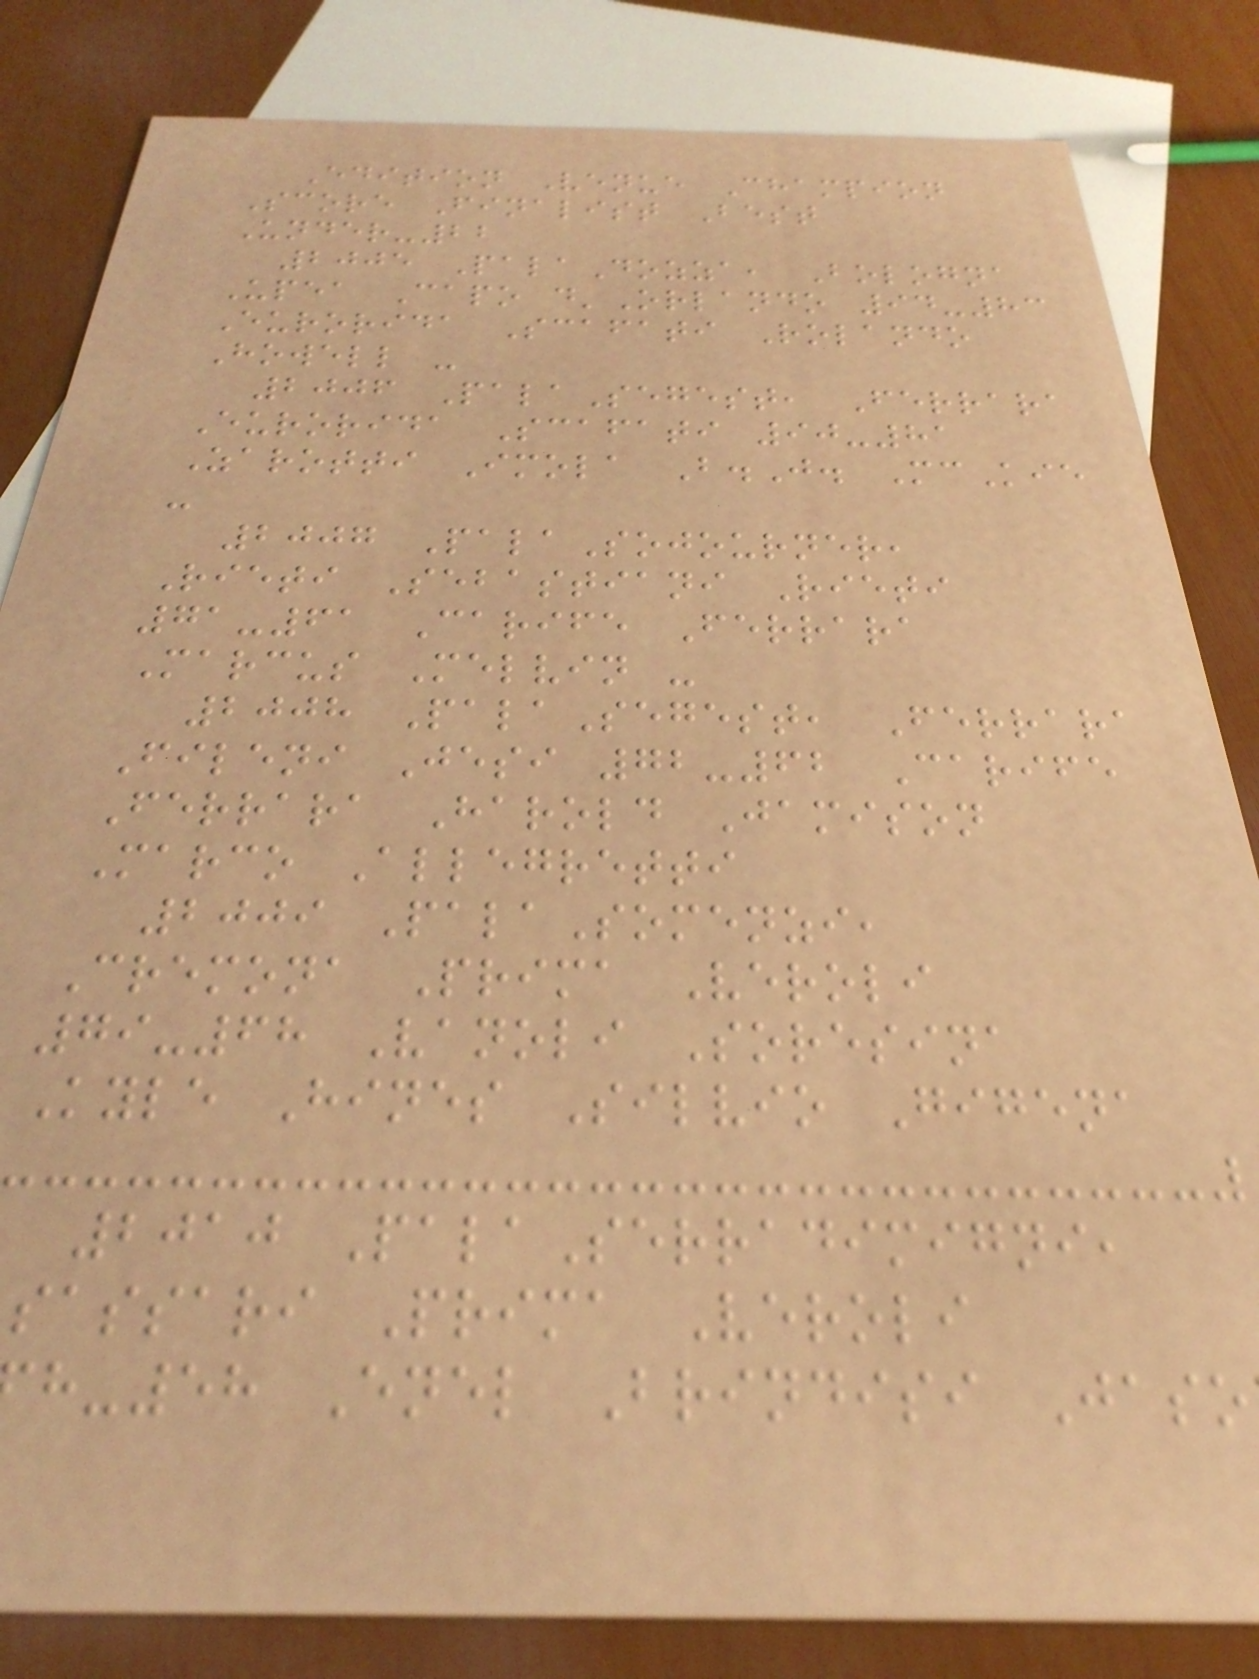Edition Venue Champion
Score Finalist Best
Under-22
2005 PalaDozza, Bologna
Upea Capo d'Orlando 94-83
Eurorida Scafati Rolando
Howell -
2006 PalaSegest, Ferrara
Eurorida Scafati 90-81
Zarotti Imola B.J. McKie
-
2007 PalaSojourner,
Rieti Sebastiani Rieti
71-61 Carife Ferrara
Marcus Melvin -
2008 PalaSegest, Ferrara
Fileni Jesi 72-62 Carife
Ferrara Harold Jamison
Marco Allegretti
2009 PalaSomenzi,
Cremona Prima Veroli
79-68 Vanoli Soresina
Kyle Hines Silvio Gigena
2010 PalaSerradimigni,
sassari Prima Veroli
-58 Enel Brindisi Jaso
